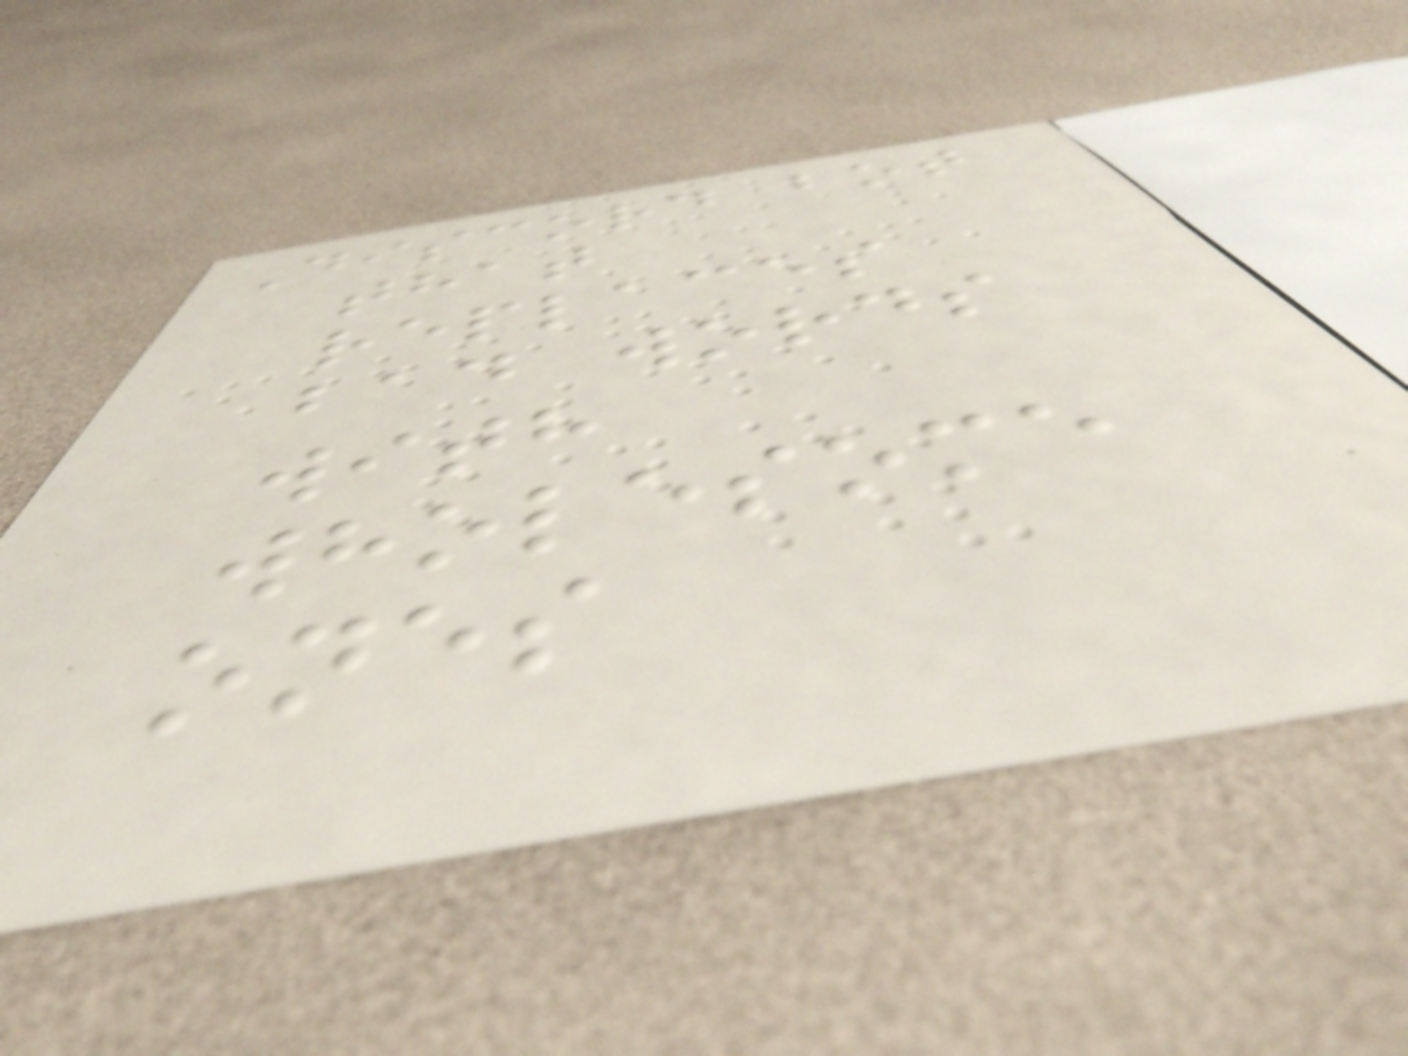Discord bot
that
replaces
bad words
with
wholesome
ones
